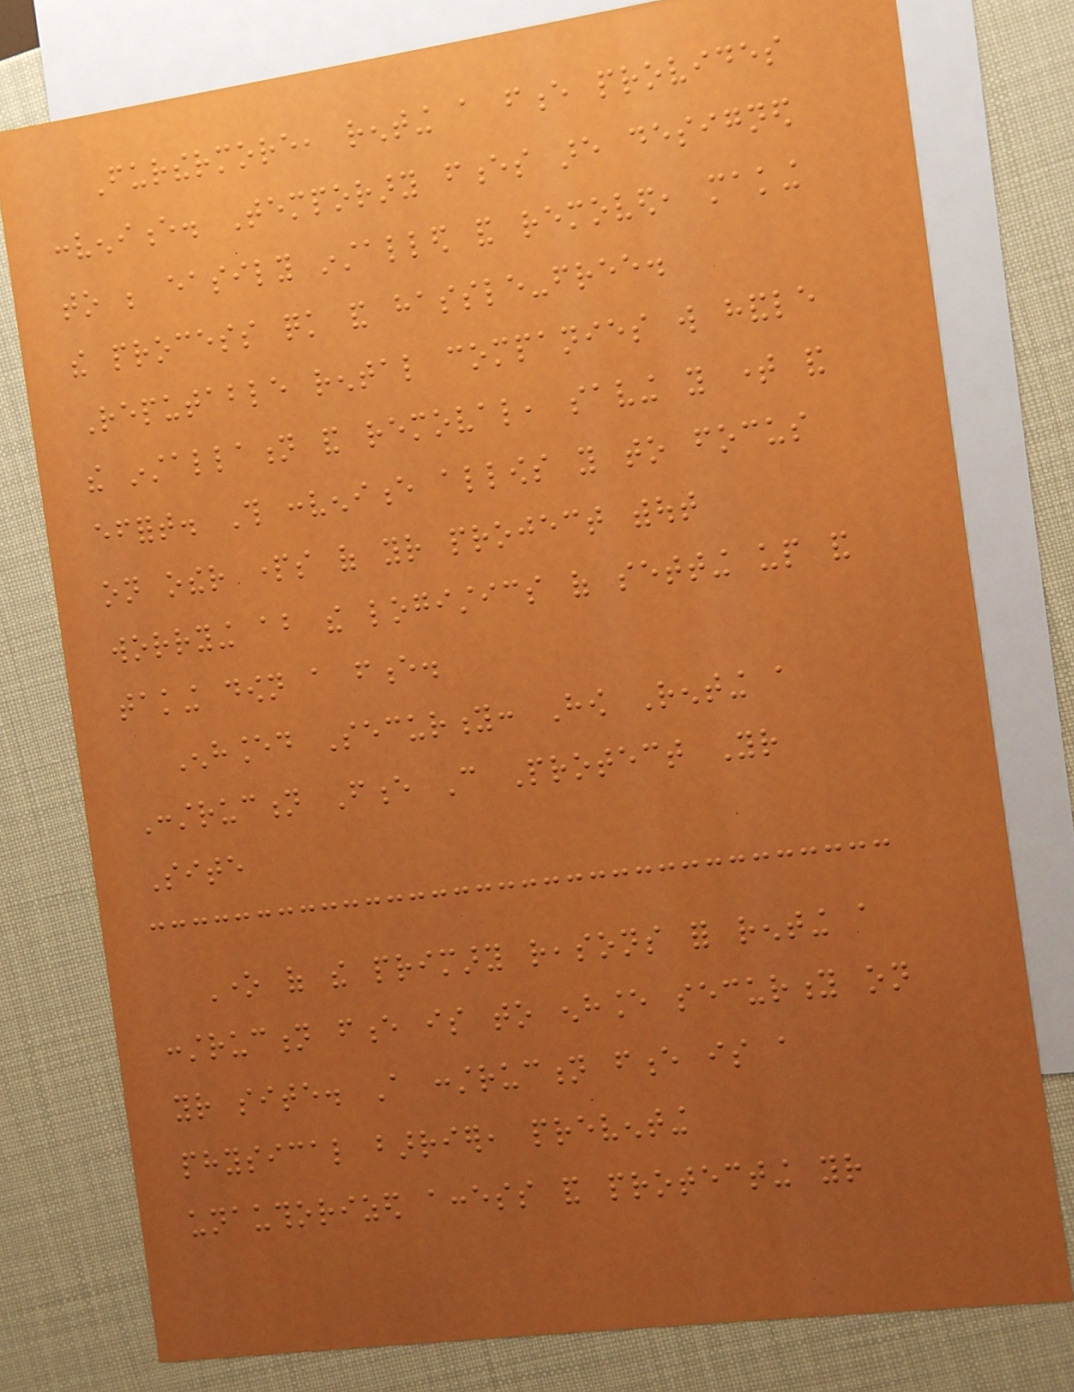Furthermore, renting a fence provides
convenience. Temporary fences are designed
to be easily installed and removed, making
the process quick and hassle-free.
Reputable rental companies will handle
the installation and removal, saving you time and
effort. This convenience allows you to focus
on other parts of your project without
worrying about the logistics of setting up and
taking down a fence.
Enhanced Security: How Renting a
Construction Fence Can Protect Your
Site
One of the primary reasons for renting a
construction fence is to enhance security on
your site. A construction fence is a
physical barrier, preventing
unauthorized access and protecting your
